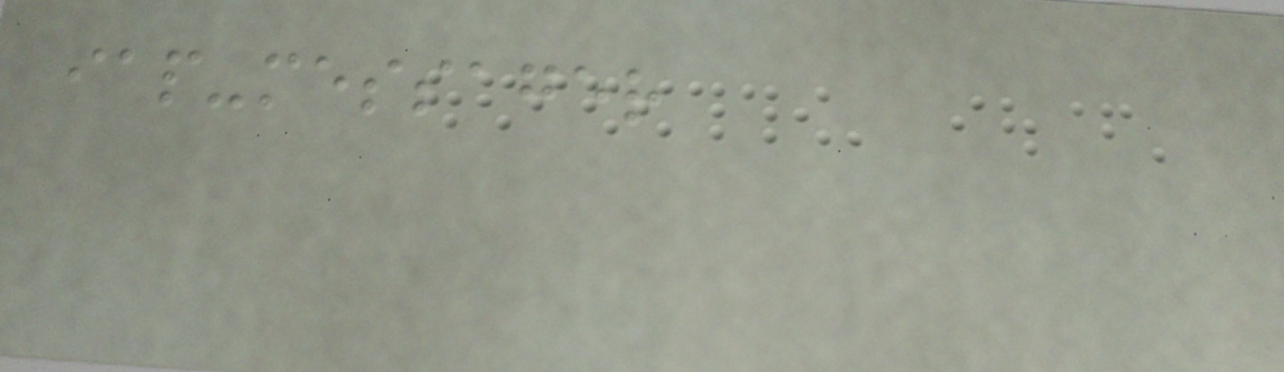iap-messager
